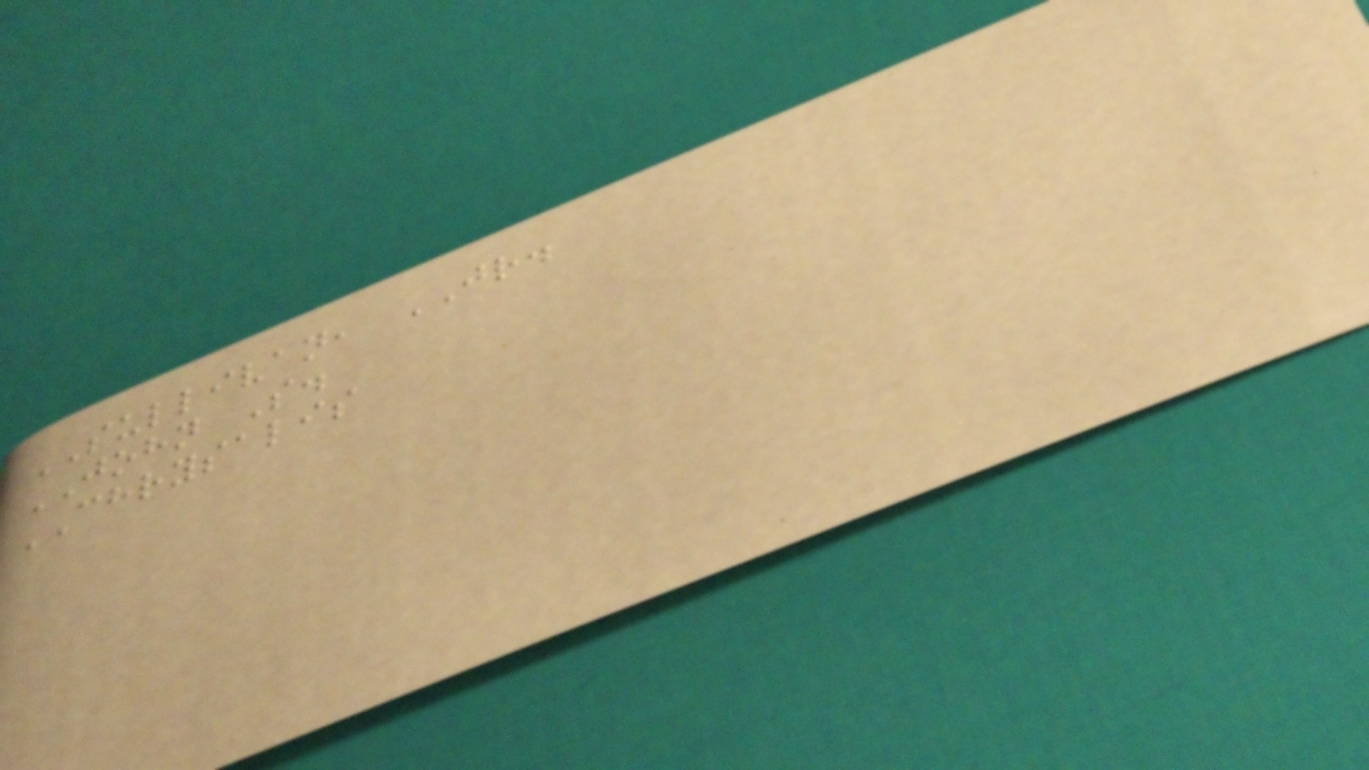SULLIVAN, JR.
JOHN S.
CHRYSALIS
